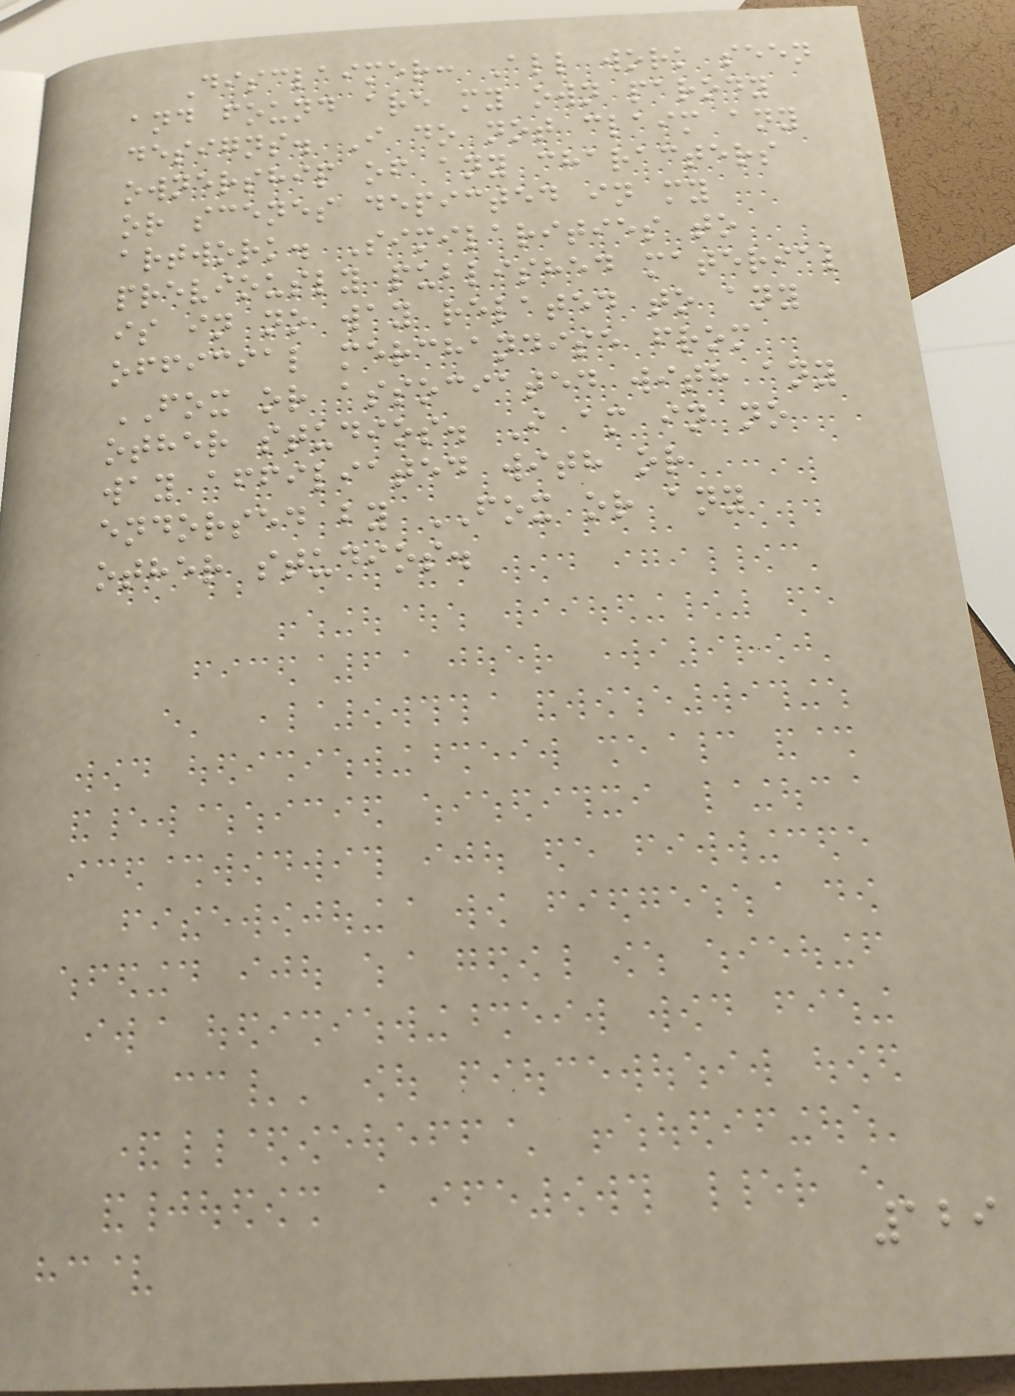Disclaimer: All work seen
and found are my own parody
designs. I do not claim any
ownership of any characters
or scenes depicted in my
artwork. Similarities to
previously published material
is in no way related to any
official merchandise from
FOX or associated with any
other studios. I am in no
way affiliated with or
endorsed by FOX or any
other studios.
129
